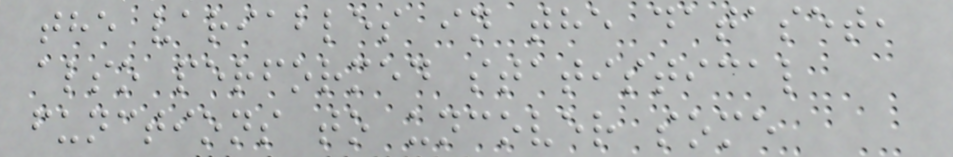the variables in the dataset,
also performed statistical
functions to uncover some
